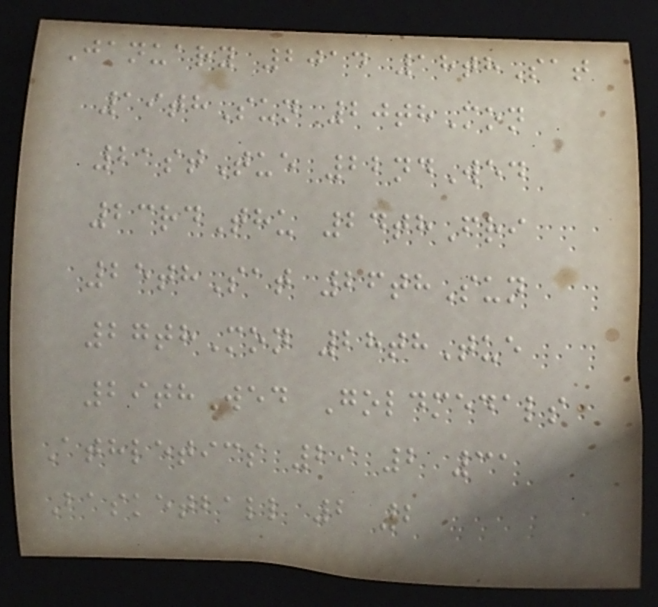January 2014 18thSat
19thSun 20thMon
21stTue 22ndWed
23rdThu 24thFri
25thSat 26thSun
27thMon 28thTue
29thWed Goldmedals
Athletics 29 2 31
Basketball 2 2
